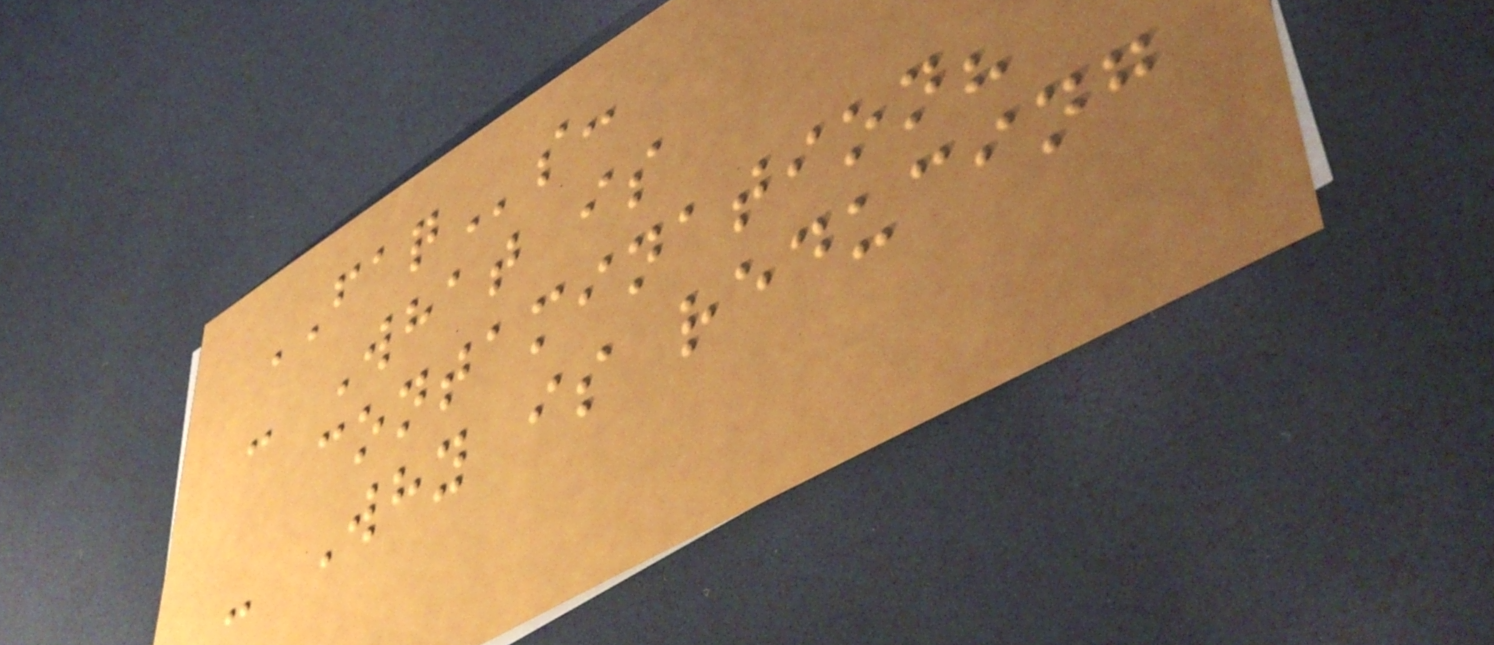FAQs:
- What is
contamination?
- Why is reducing
